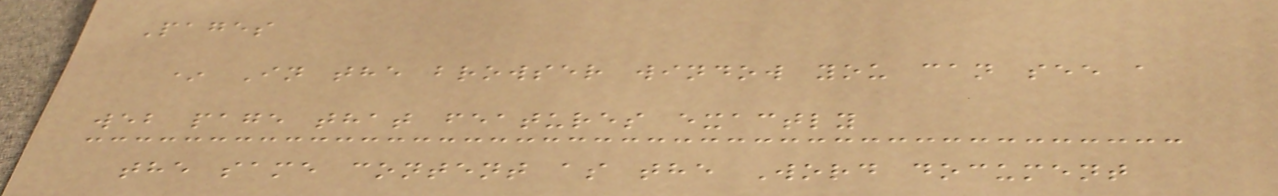Pages
* In the browser window you can see a
web page that features exactly
the same content as the Word document
